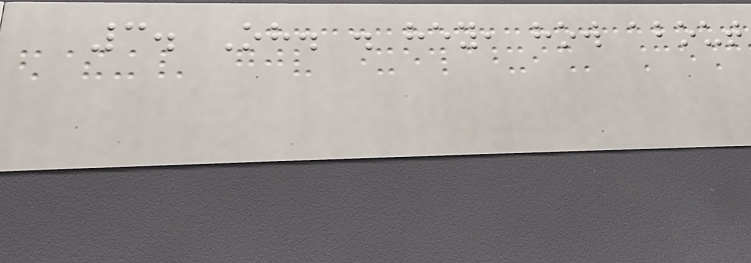3. Oh. . hey, how about
